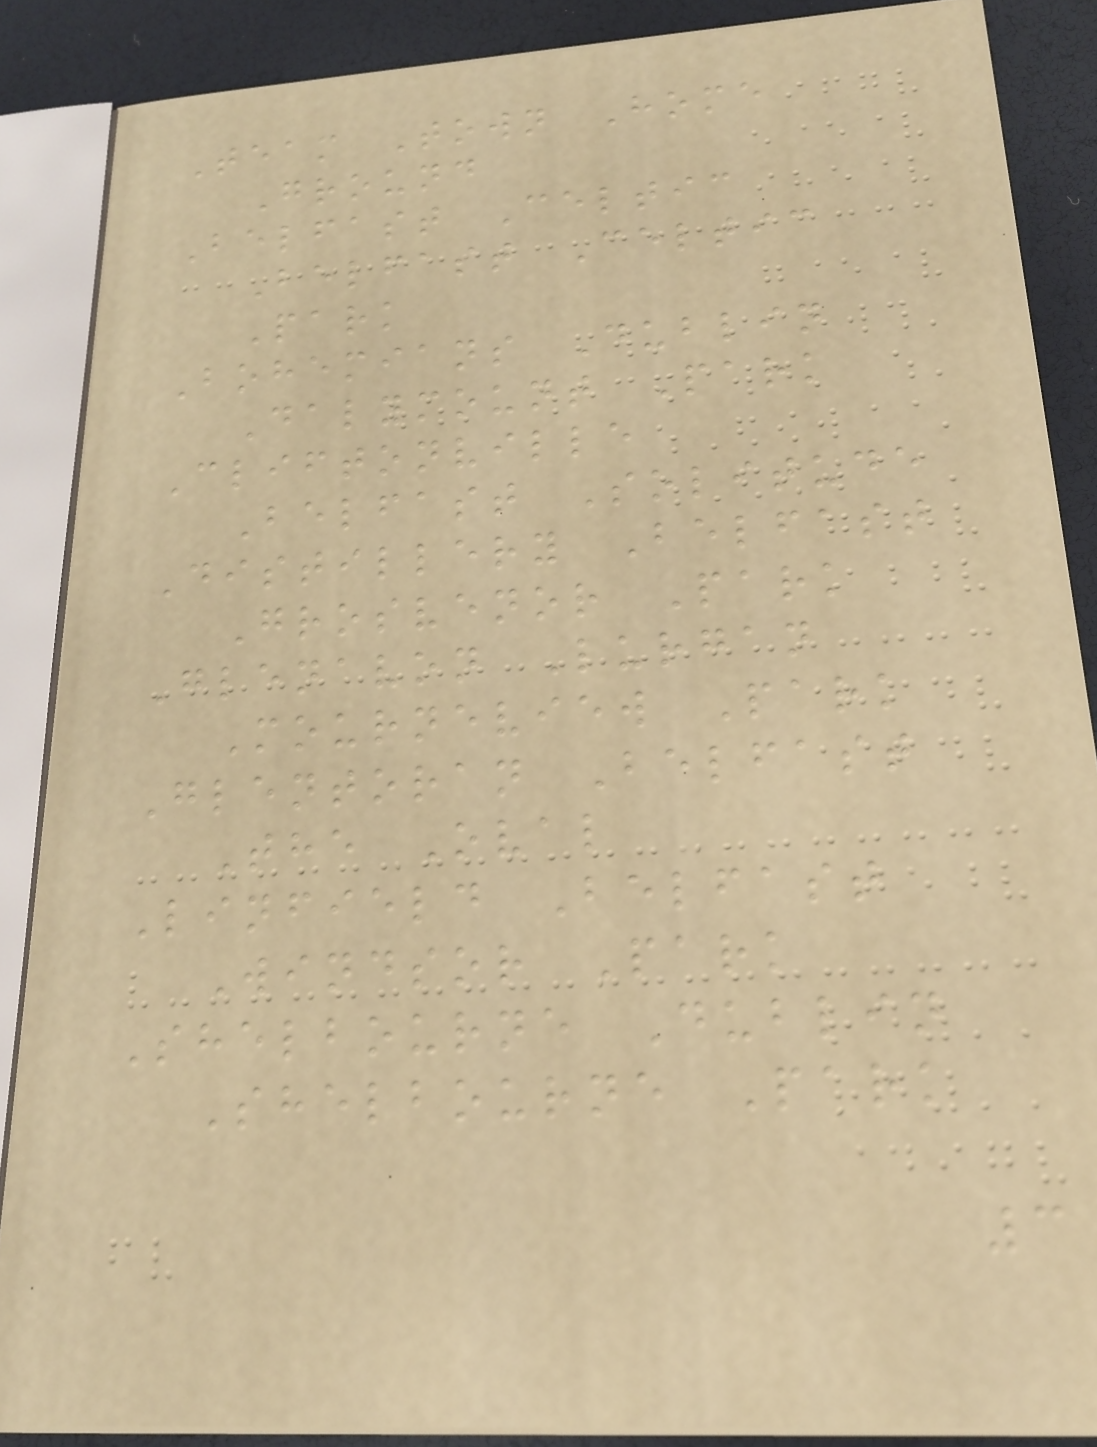Team Town Home
Ground
Belfast Celtic
Belfast Celtic
Park
Bohemians Dublin
Dalymount Park
Cliftonville
Belfast Solitude
Distillery Belfast
Grosvenor Park
Glenavon Lurgan
Mourneview Park
Glentoran Belfast
The Oval
Linfield Belfast
Windsor Park
Shelbourne Dublin
Shelbourne Park
3
